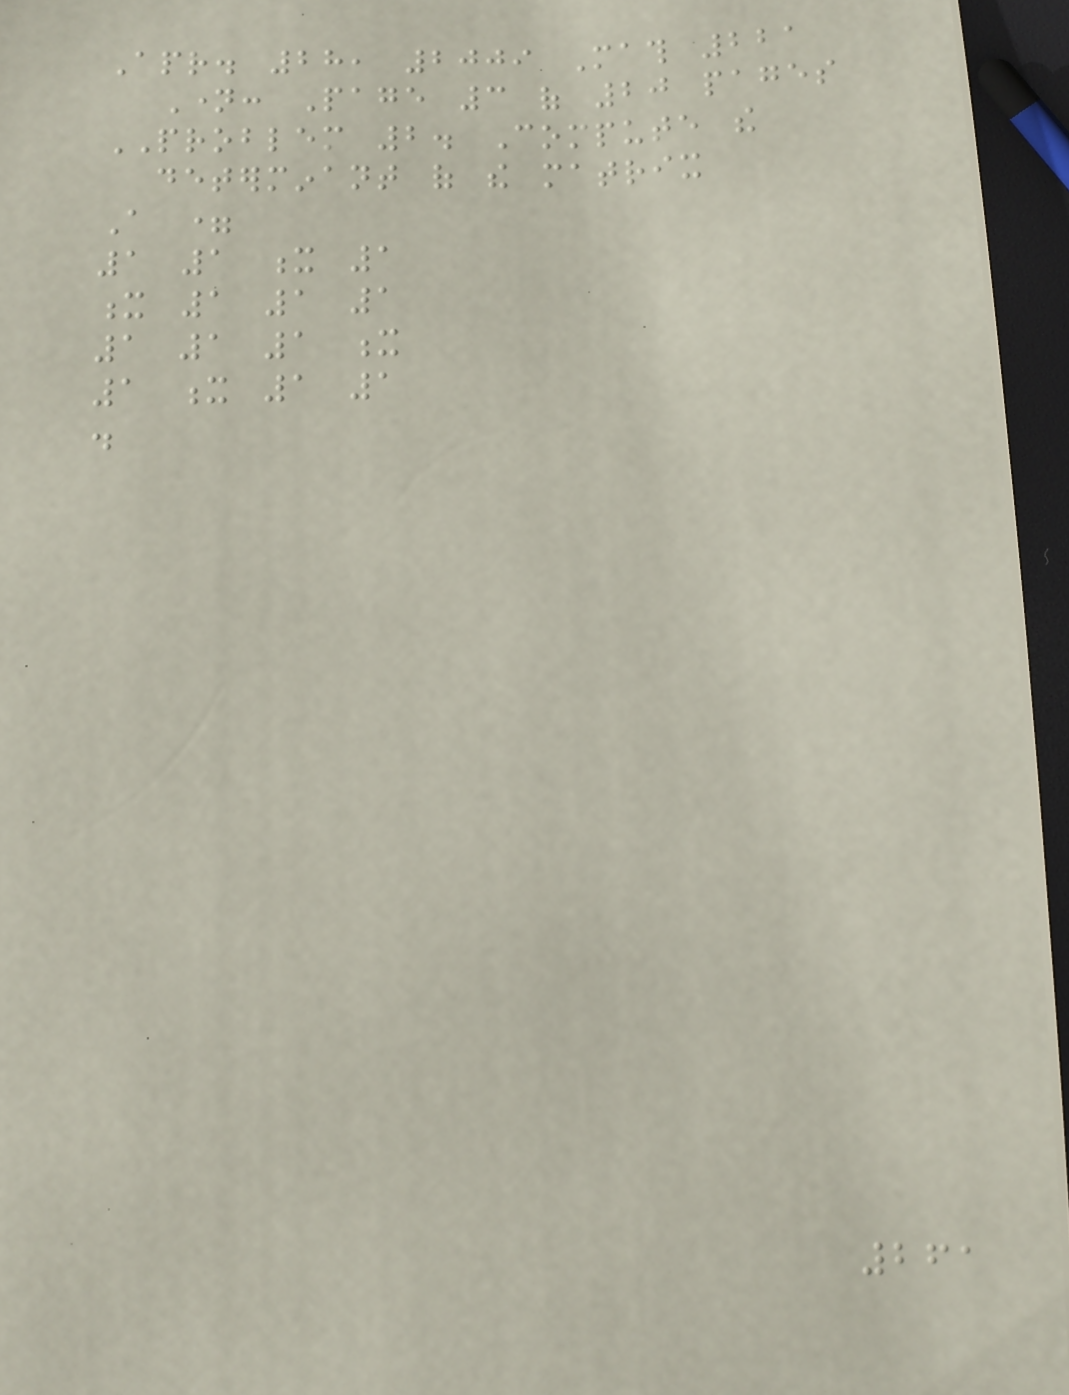Apr. 28, 2009 Math 221
Name: Page 3 of 20 pages
PROBLEM 2. Compute the
determinant of the matrix
A =
1 1 x 1
x 1 1 1
1 1 1 x
1 x 1 1
.
261
